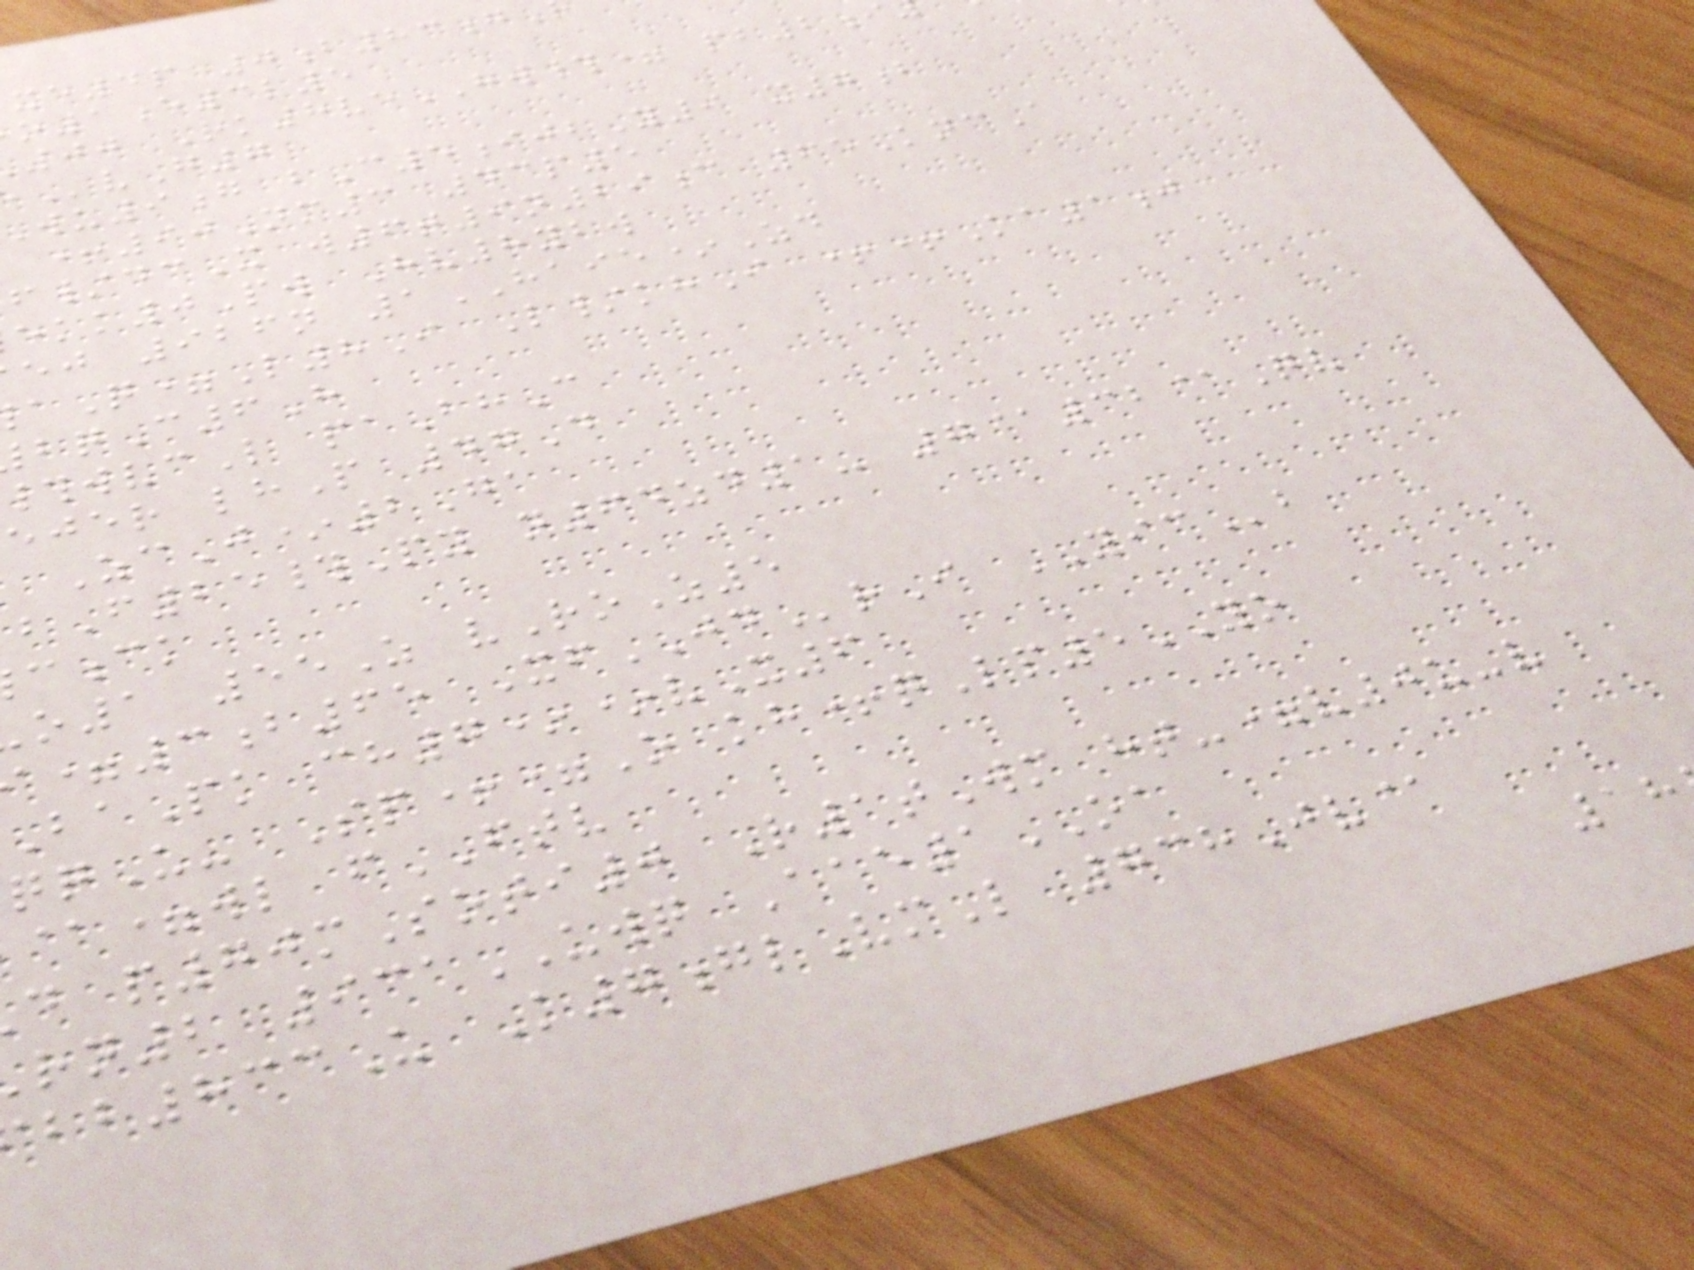xe4p 0b83g
o1e3l5
00 Rk8veHW#= pb2i
vG7
wu9g bC5ijbY9 x7b
+90Nm3 43p5
f/dcX w6t9n29c 65KncA
kk0Pw Hv8ybw
ej 926n 1HAIE*Zd
Q=L8I L/khI ++Ka1j
qC6H
wvcL paBhC
ejer lhP 47D
ZcJ*2Ga
bF25#Py n64zd1- 7@32@Qv
o1 55Z vRoZ5
=3b65 XfJDrI YICb
BaPk ch7**vX6
qU- Sp+=O kh+qLp5YO
@=wl fFTV
d p70mSoti0 R1tWm ht-=v0u-v
rn2 931UWQ Aae1OA
bb833U K7glVmL 738Jv@
